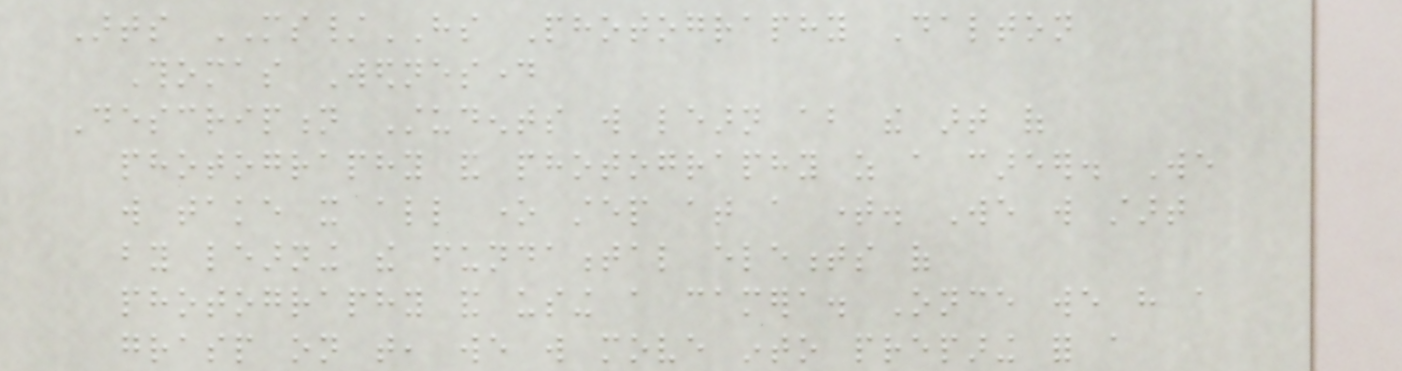Arts MS/HS Photography Dalton
Thomas Wednesday
Description Students will learn about the art of
photography and photography as a career. We
will take it all one step at a time. We will start
by learning the fundamental elements of
photography and using a camera. Once we have a
grasp on that, we will move into preparing for a
